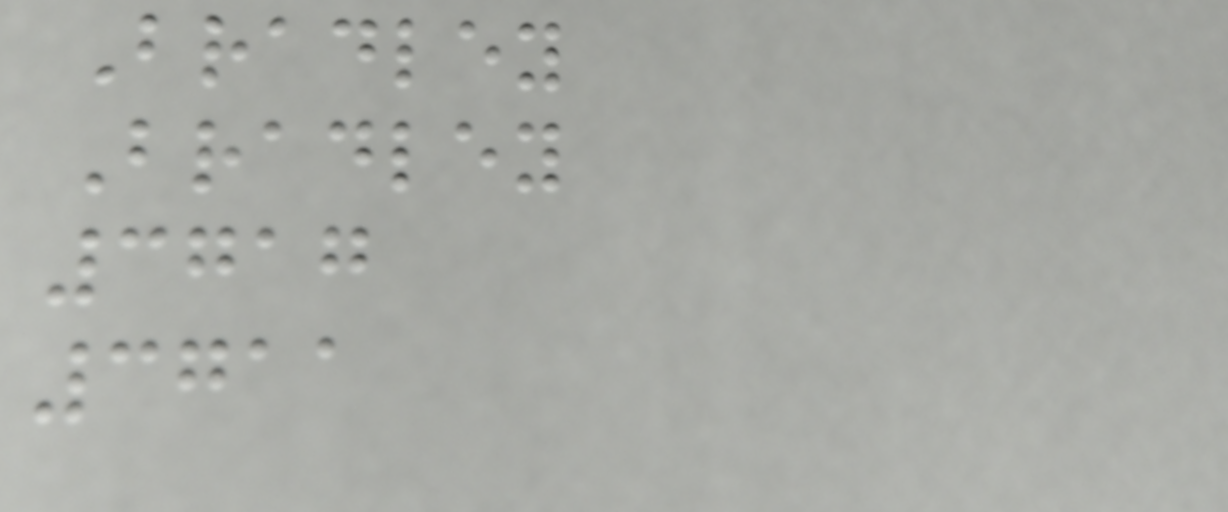Bradley
Bradley
3717
3711
